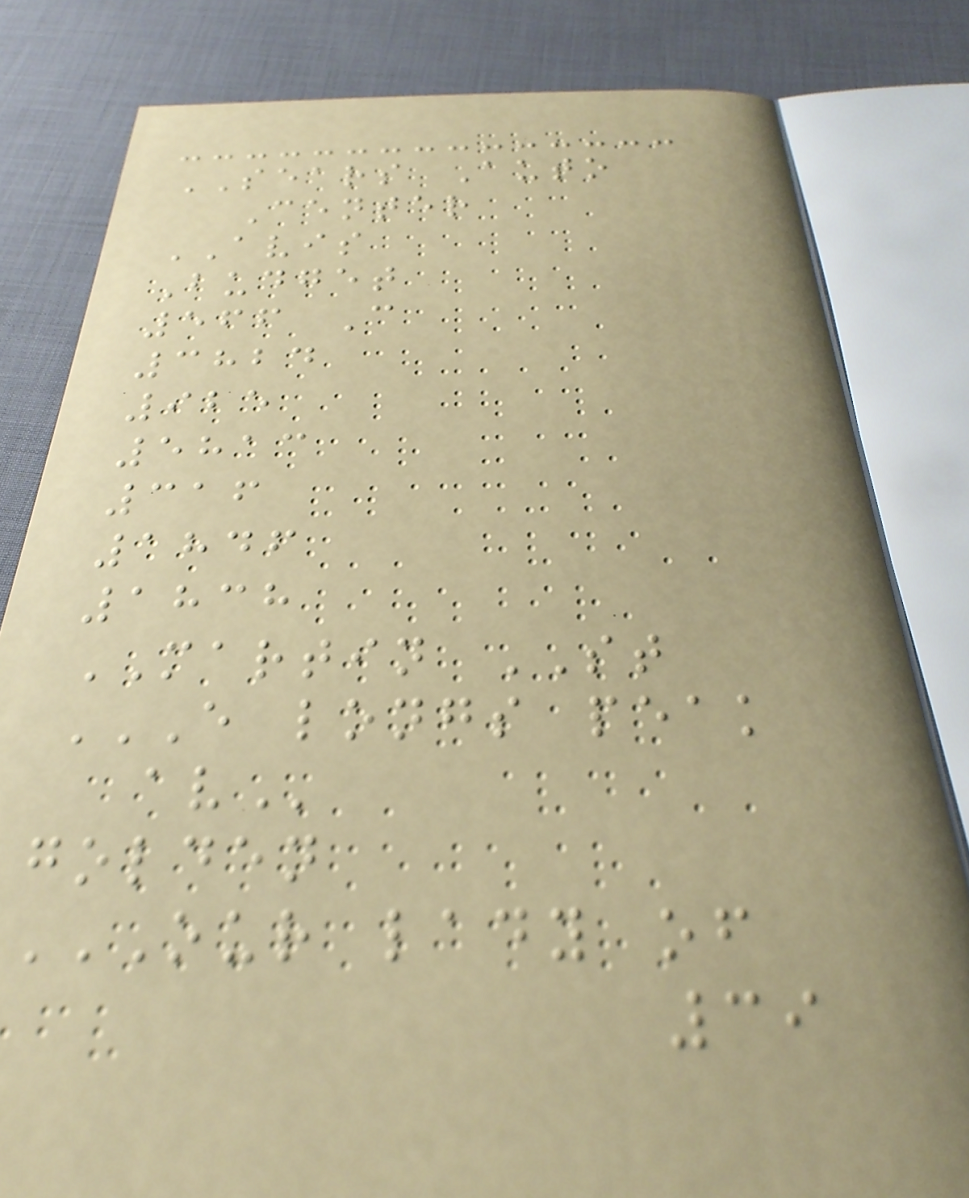SEARS Auto
Center
AVIS
Budget
566 C
3824
925
5813
316
1846
1838
MARTIN ST
E LONGS PEAK
AV
golden
OUR LADY OF
39
